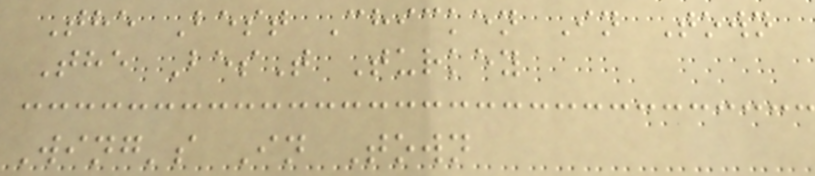The Best Chicken In Town
The BesT Turkey
Wing's In Town
